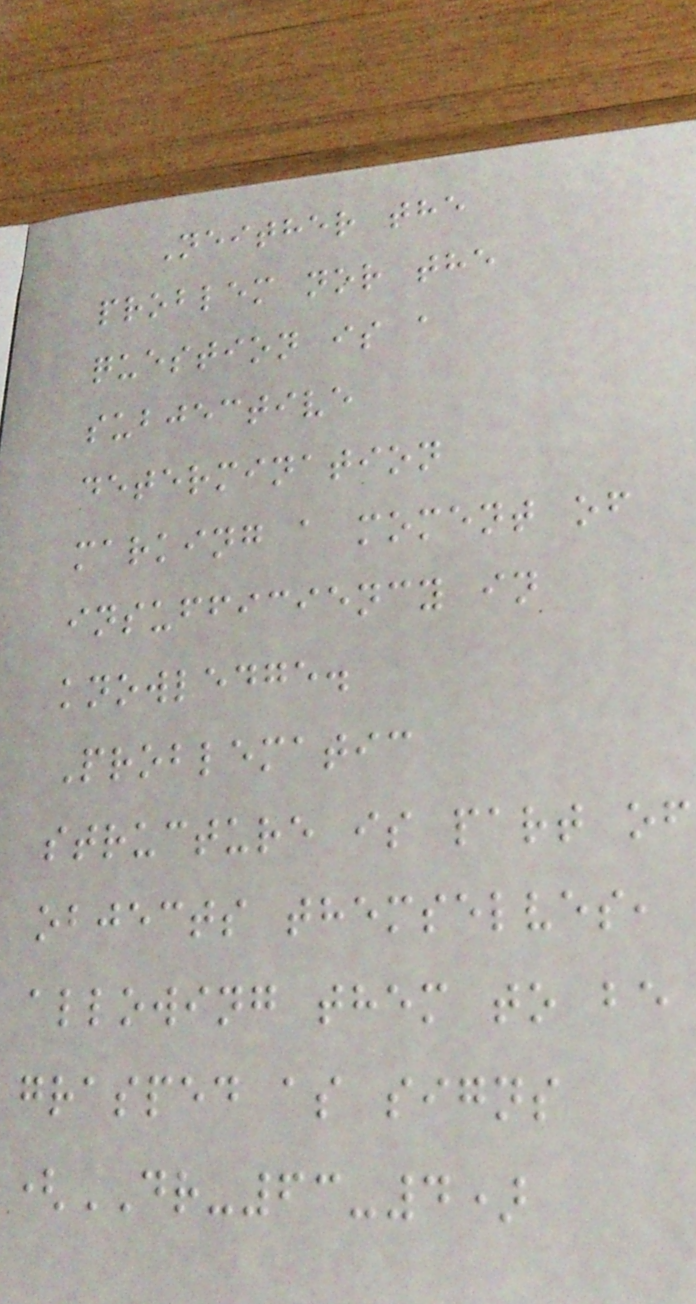Neither the
problem nor the
question is a
subjective
determination
marking a moment of
insufficiency in
knowledge.
Problematic
structure is part of
objects themselves,
allowing them to be
grasped as signs
(DR-63-4)
